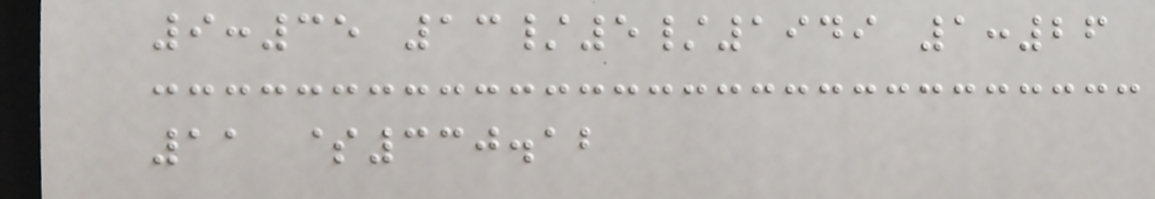9:35 13/5/1949 1:26
11 $330.12
